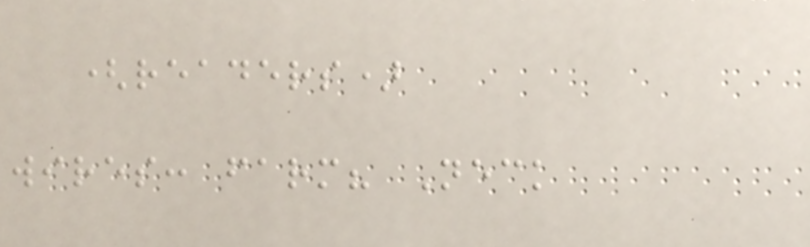(readers)
wires: farm? Neck
